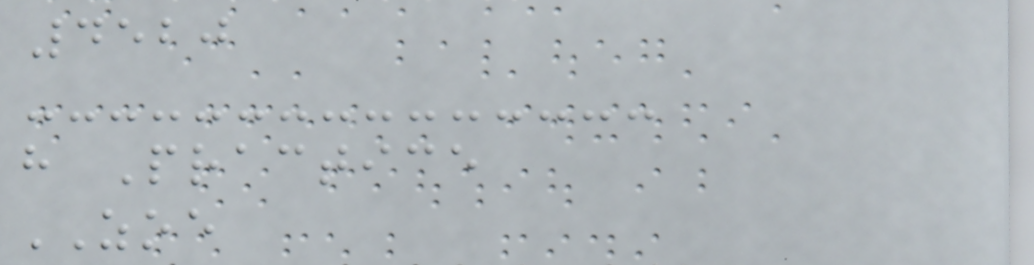4520
h Practice
ZOE
